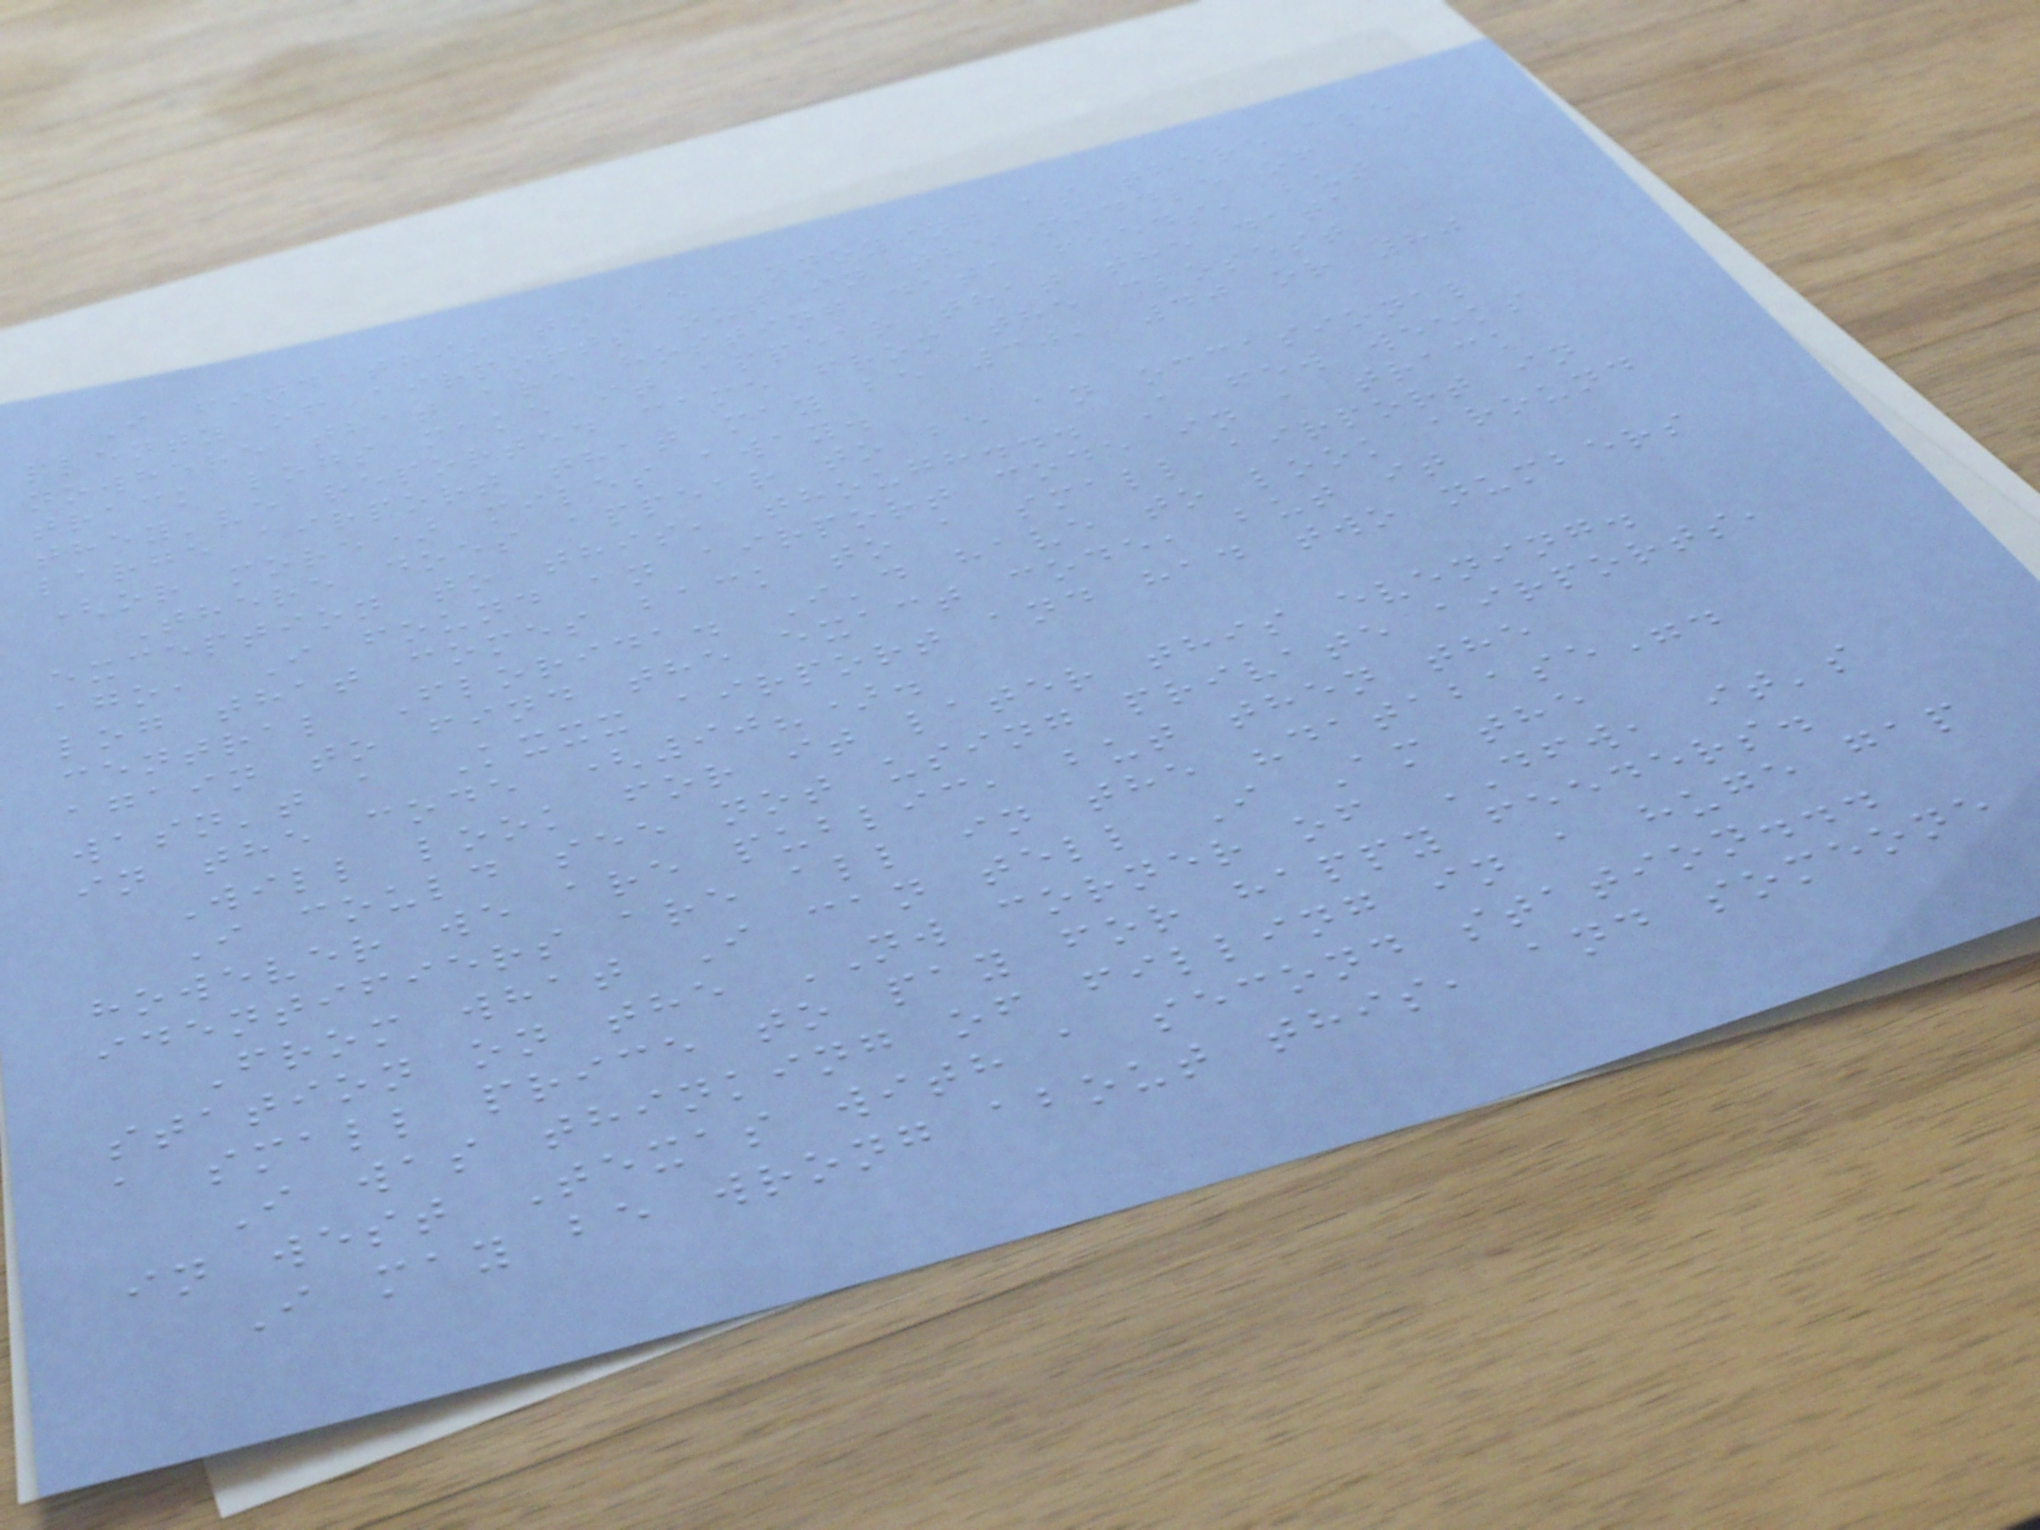I find this to be annoying as there are
plenty of airports out in the middle of
nowhere that are hosting data feeds, but
track logs make it appear that the data
they've reported came from the closest
large airport that may be 30, 40 or 80
(or more) miles away.
There does appear to be an occasional
exception to this, though... A few weeks
ago, I found an airport code in a track
log that comes back to a small airport in
central Florida. I'd have to look around
again to find the exact code, but it
wasn't a Kxxx airport and had two numbers
in the code (90?).
Will look for it later this evening.
I could see not using private airports,
however we are public, but then the
identifiers are all in the "database".
From what I can tell I Am the
station on the NW corner of DFW, it's
a small price to pay for happy feeders.
I was thinking of filling in a huge gap
in west Texas with a second station...
I may be wrong about this, and someone
